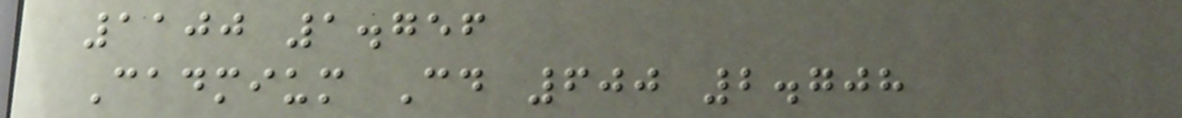1100 1.756
Cadmium Cd 600 2.708
